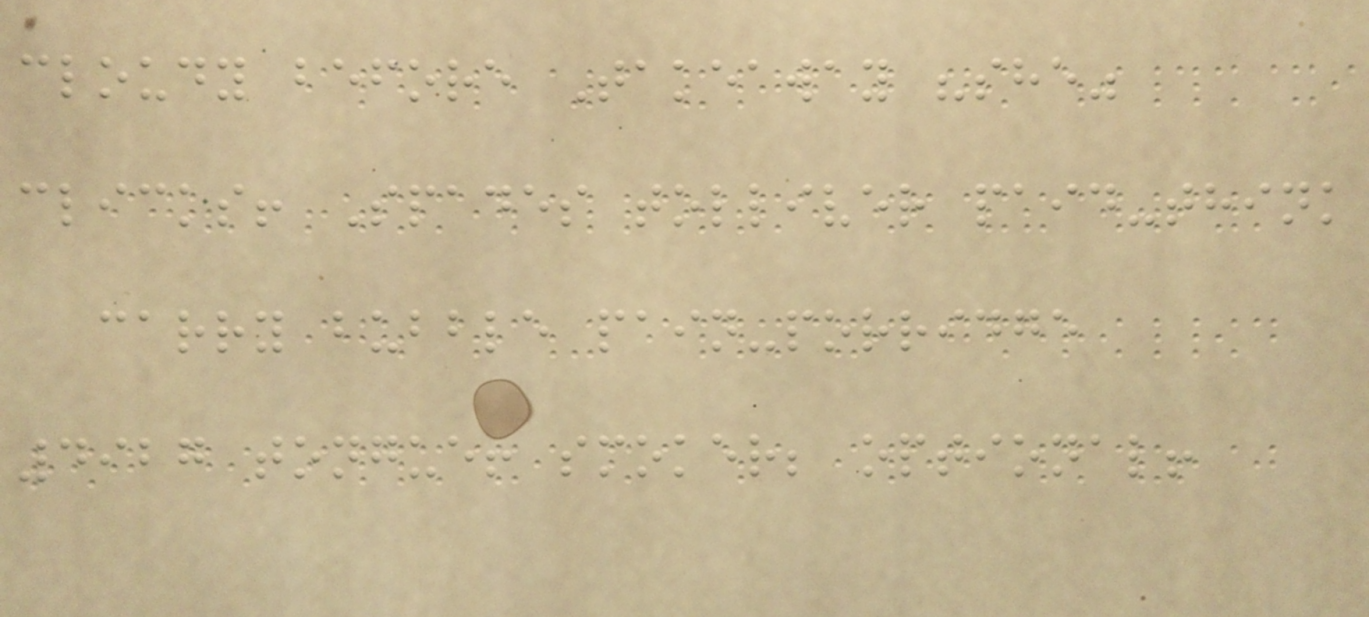cloudy before Takeaway "she"
clicks! Spades tolliver paid-think
carry bubble pain-porridge
4927 tongue! smoker; optional!
